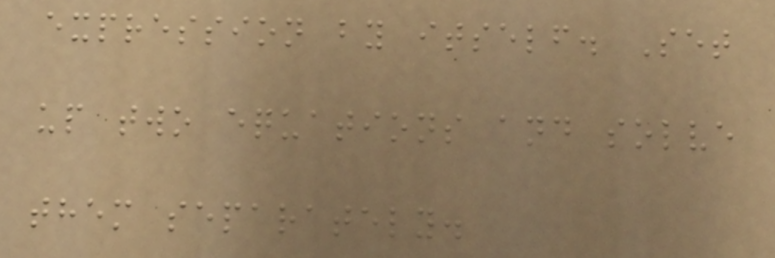expression by itself. Set
up two equations and solve
them separately.
